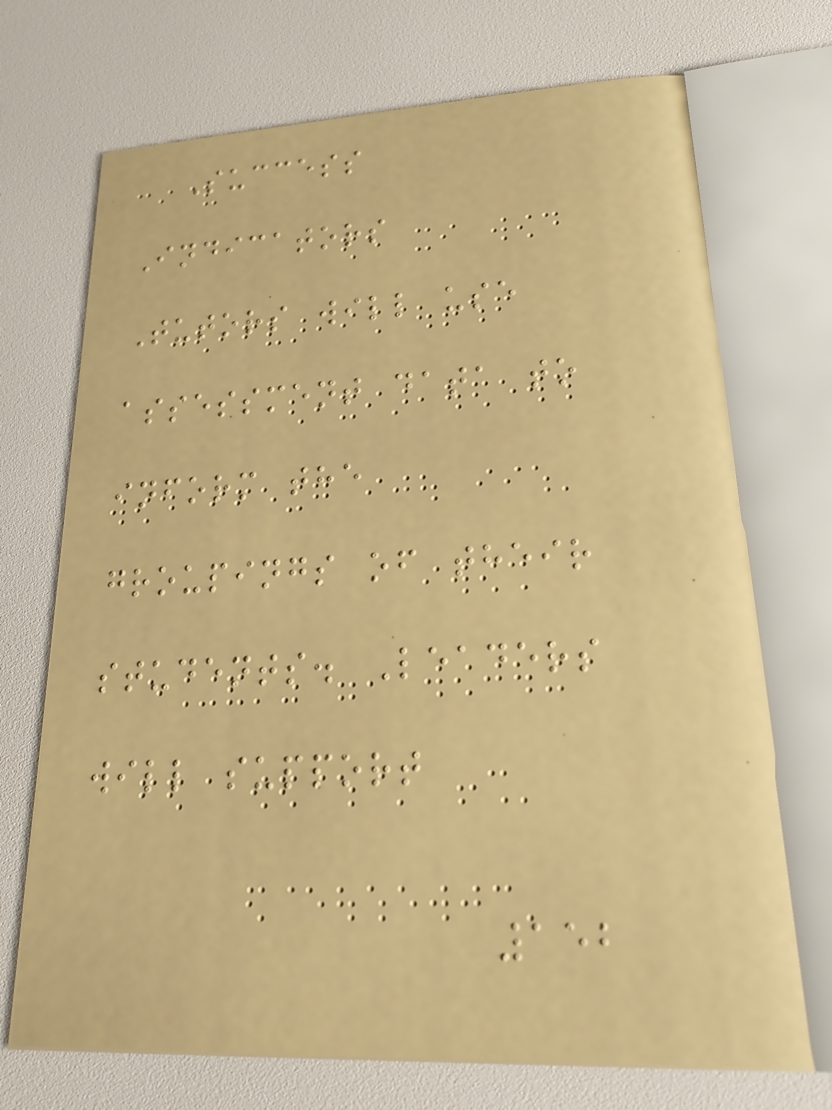Success
Indicators
Tutors will use
assessment data to
inform the
groupings of their
students. Leaders
will support
152
